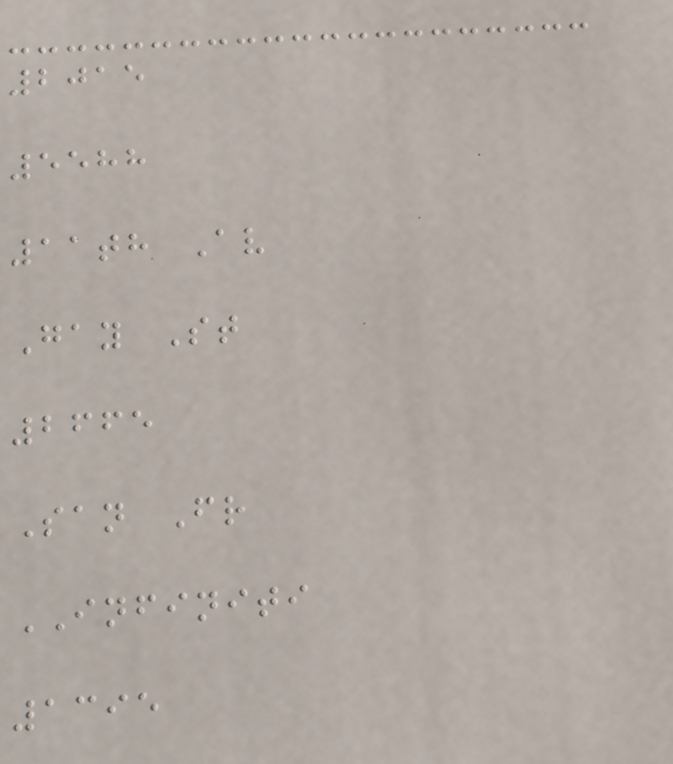2015
5588
11th Av
Gay St
2665
San Fr
INFINITI
1395
